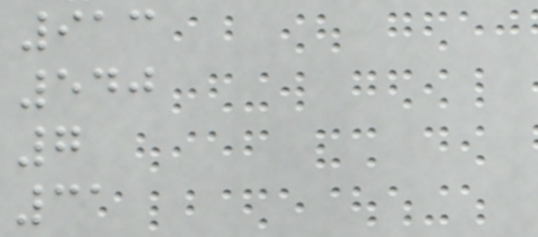913
540
7
31
